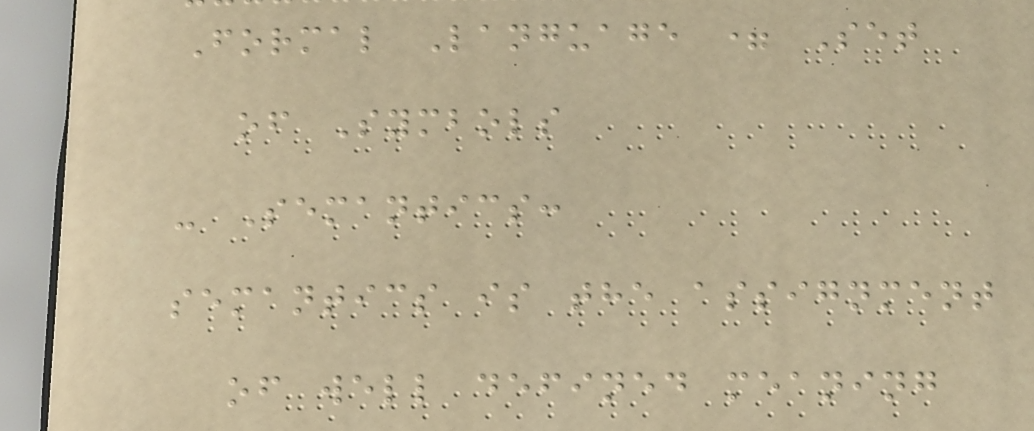Formal Language = Set
of Symbols
- Semantics:
semantics is the assignment
of well defined meaning
